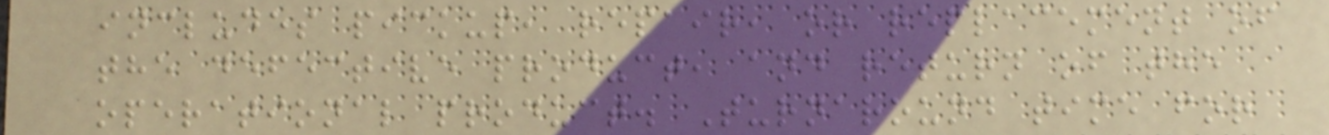includes pickup, repair, or replacement of
the defective product, and return of the
operational product. Turnaround time for
